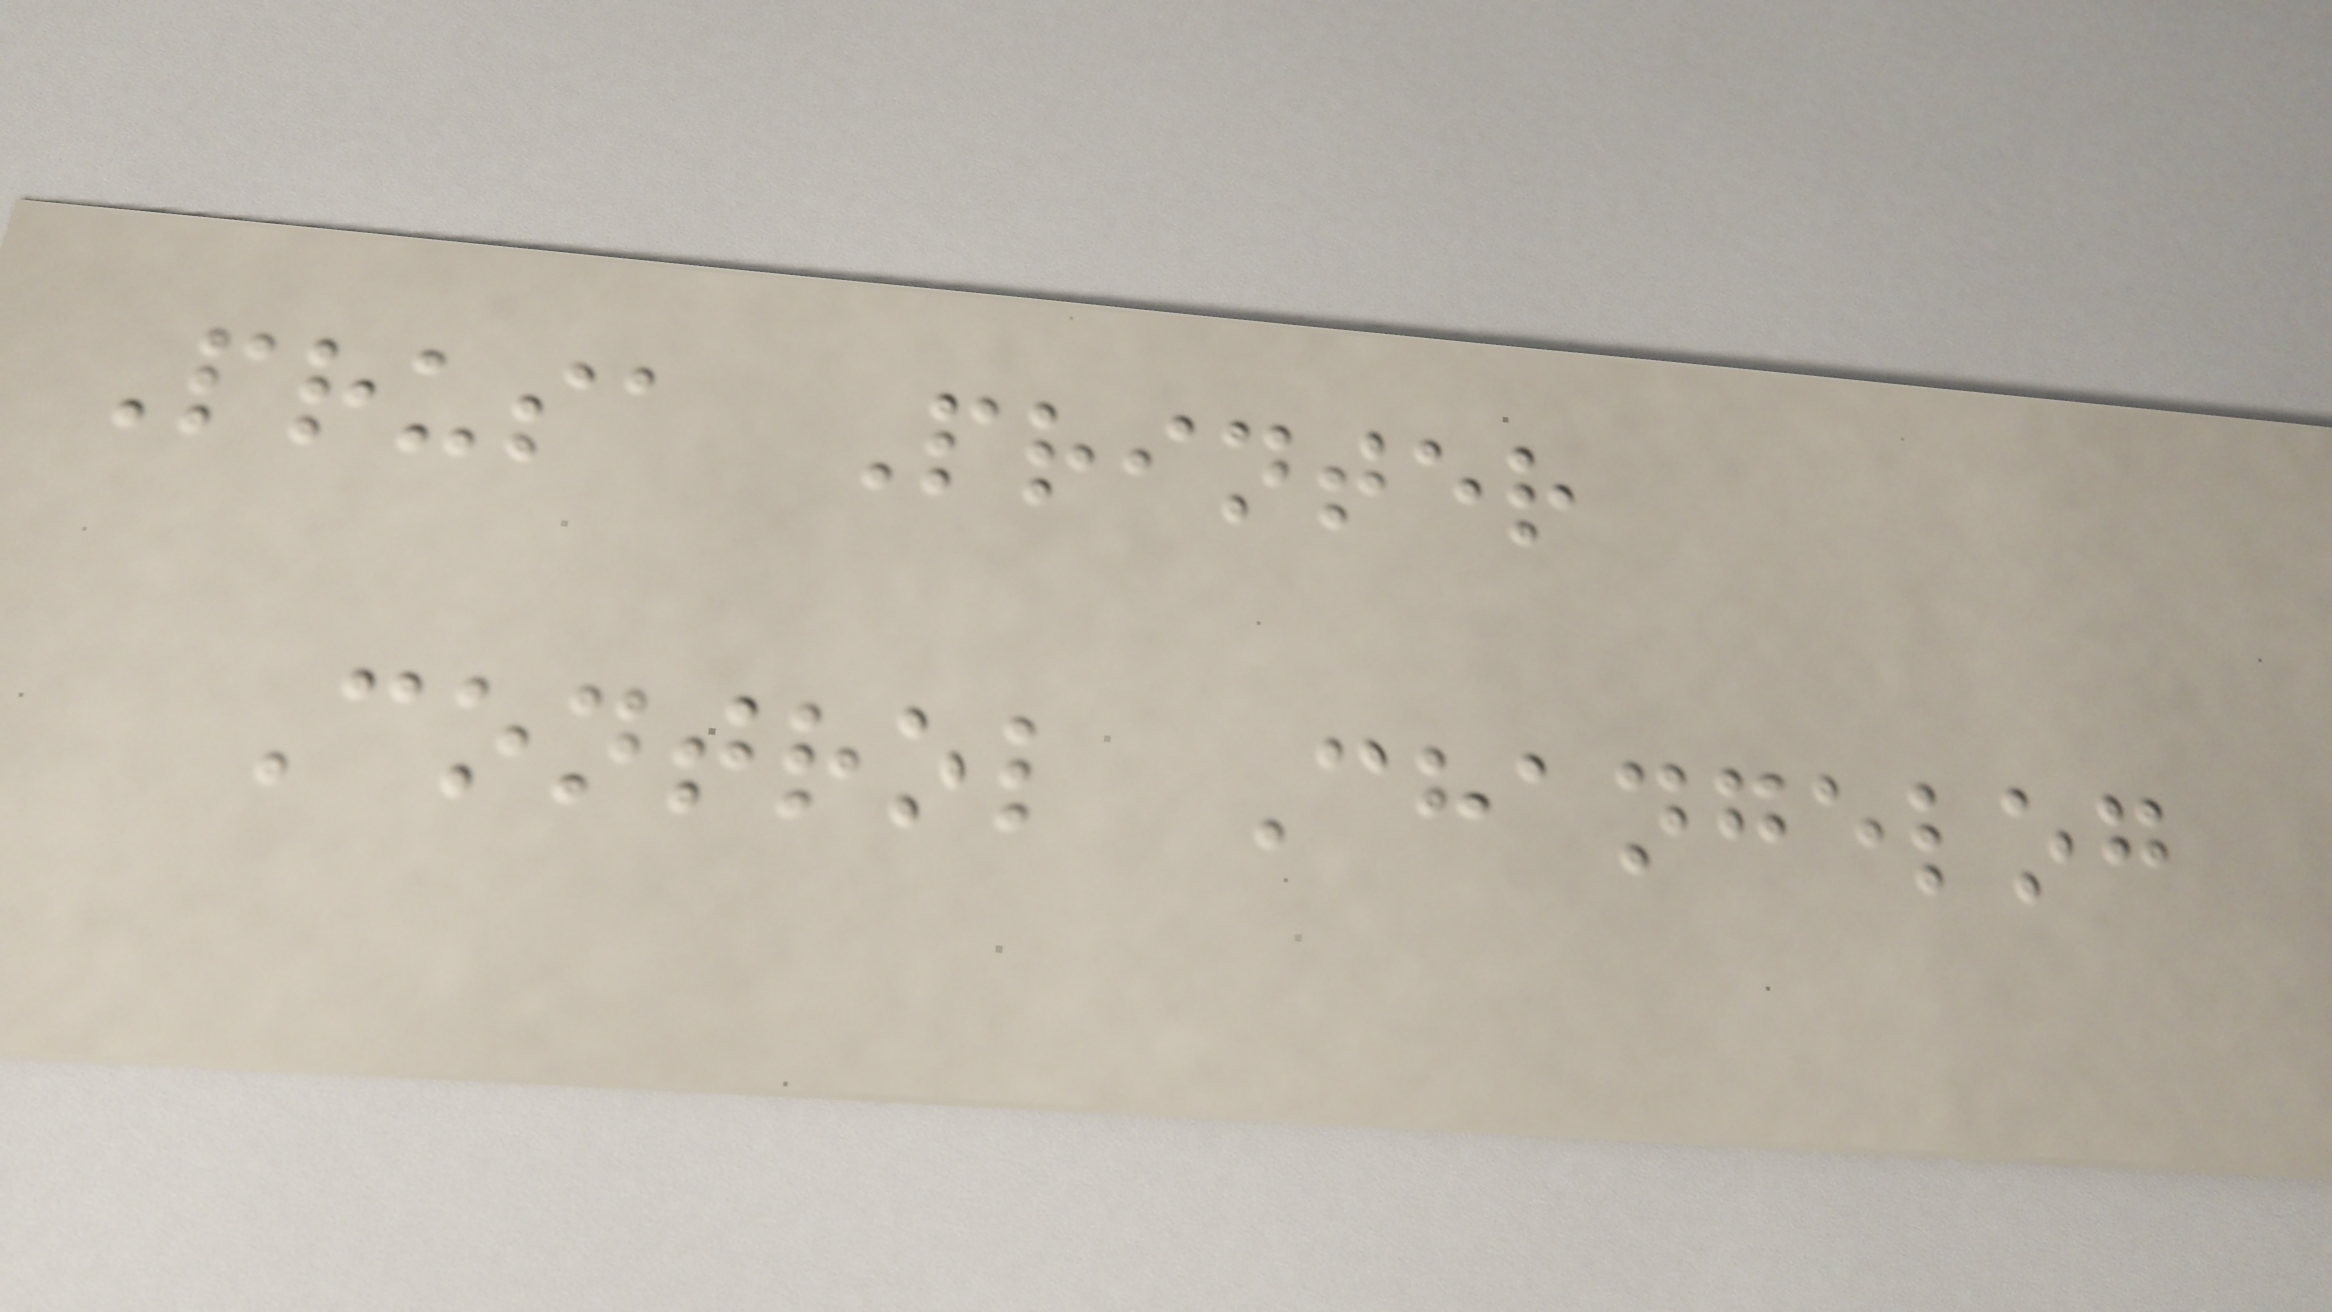Prusa Printer
Control Changelog
